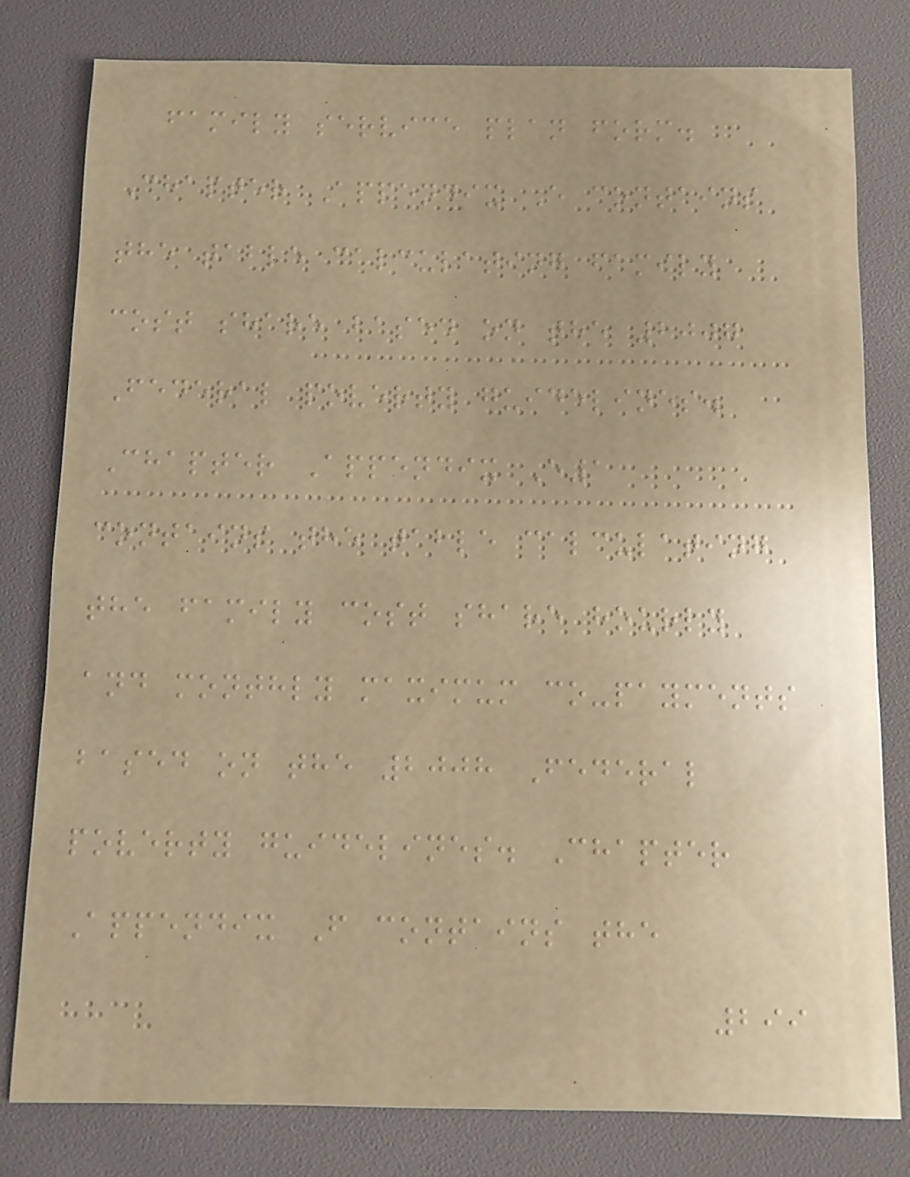family service plan form.
Chapter Appendix E contains
the table calculating family
cost share based on the 2007
Federal poverty guidelines.
Chapter Appendix E1
contains the table calculating
the family cost share hourly
and monthly maximum co-payments
based on the 2008 Federal
poverty guidelines. Chapter
Appendix F contains the
299
